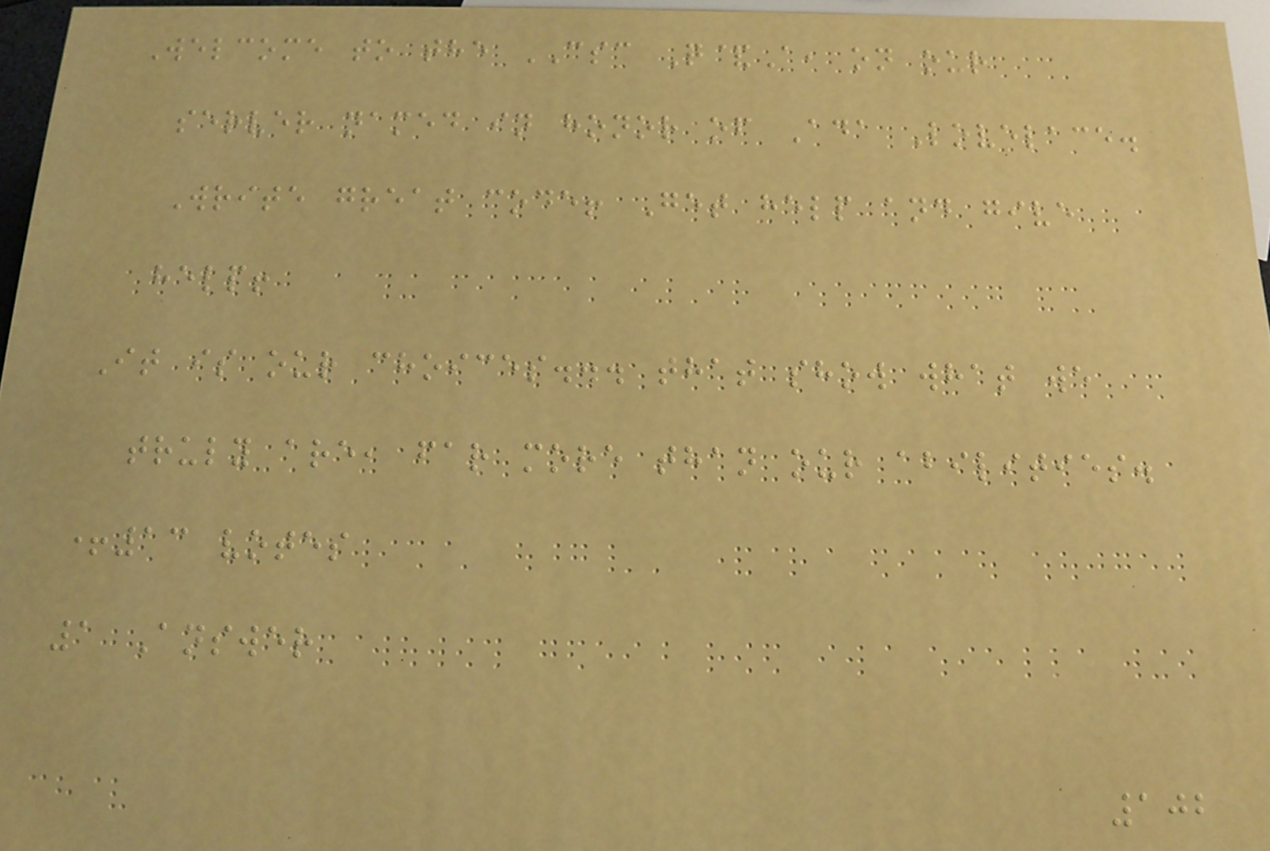Welcome to the CSC Q&A, on our
server named in honor of Ada Lovelace.
Write great code! Get help and give
help!
It is our choices... that show what we
truly are, far more than our abilities.
+13 votes
1 Answer
102
